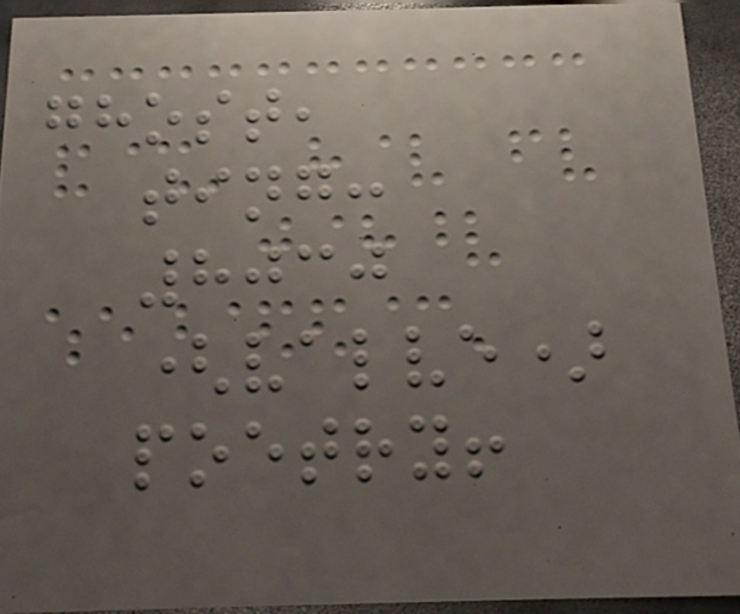ghost,
ting:
8030
(valve)
poetry!
